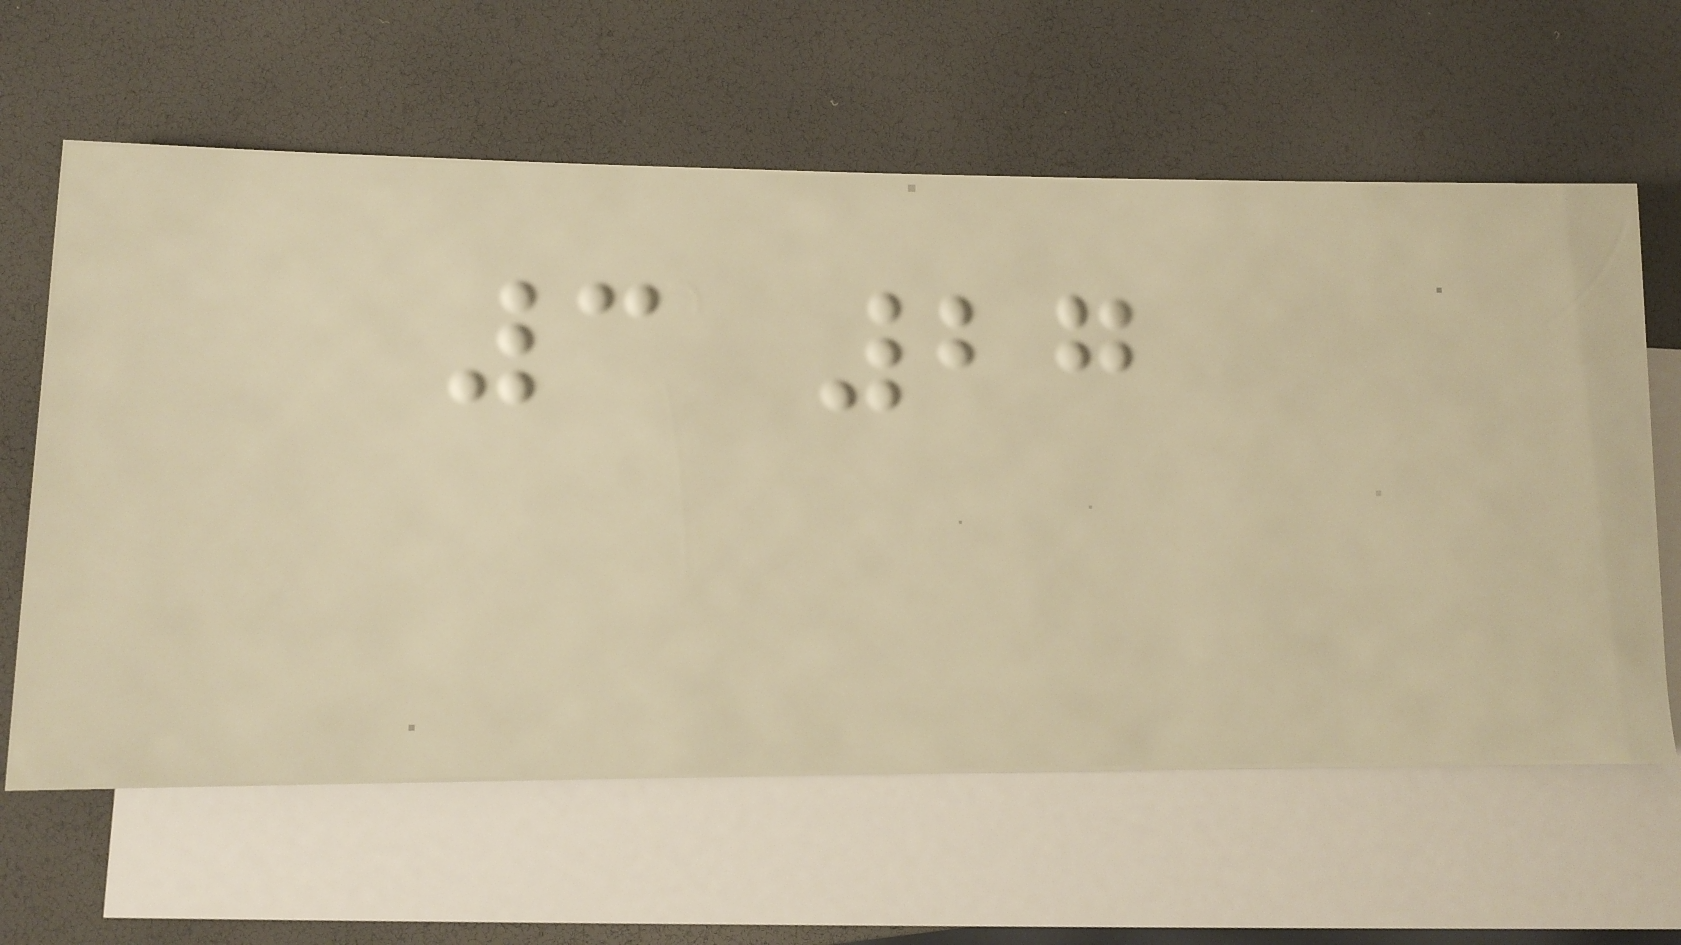3 27
